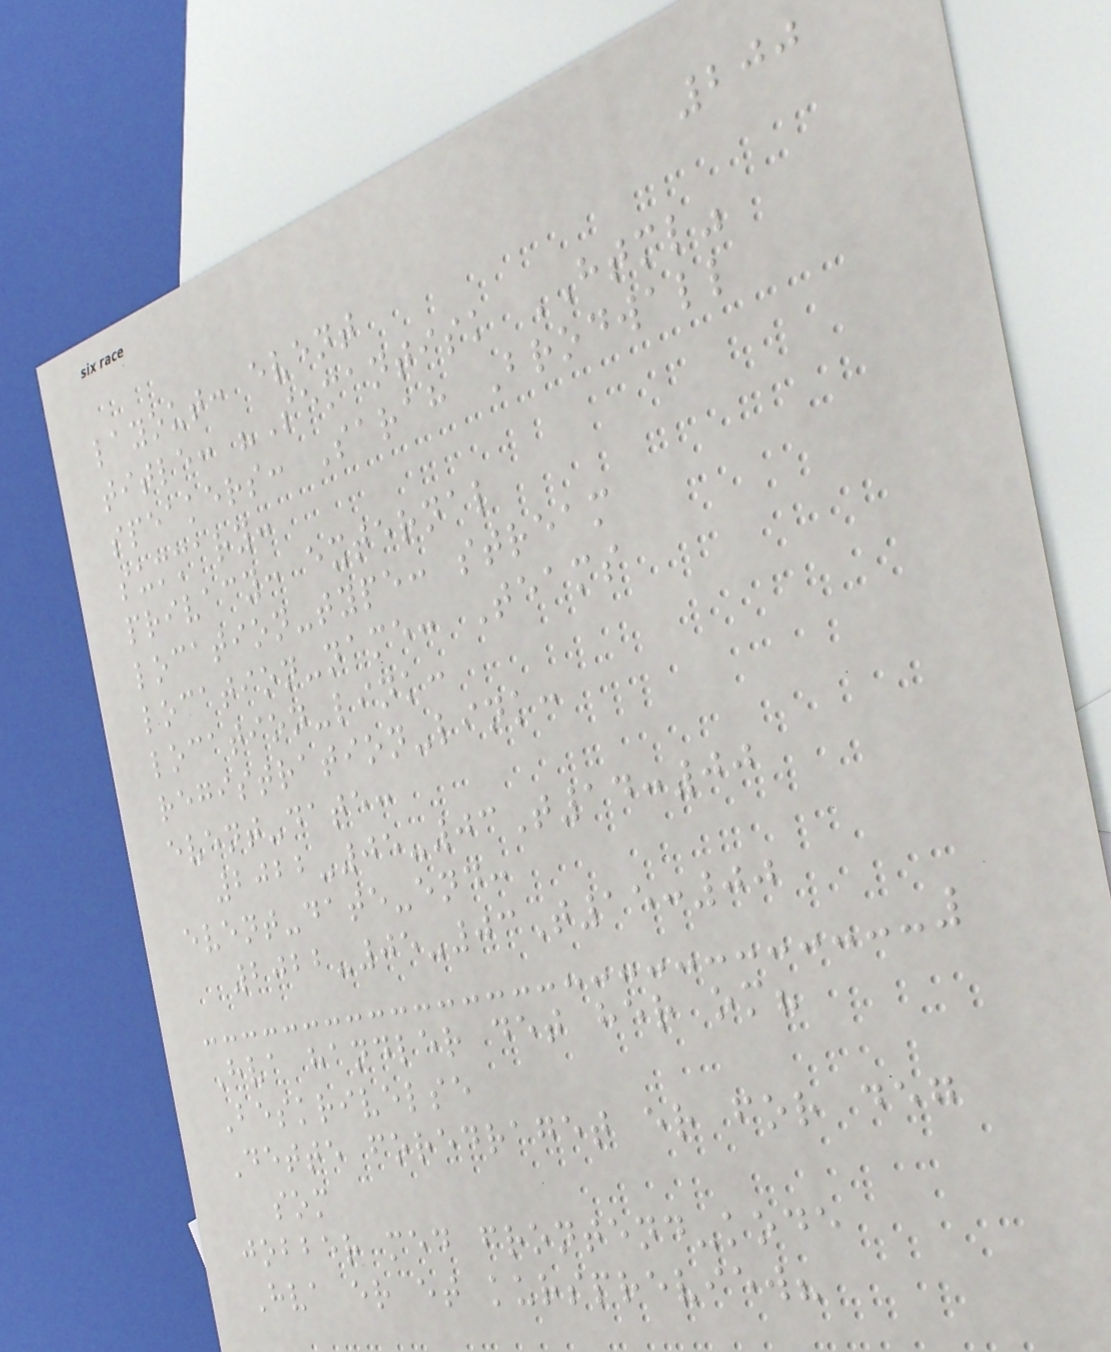200
layout: event
title: "Semantisk HTML"
speakers: Sarah Brodwall
summary:
privacy: external
location-type: stream
location-name: Teams
location-link:
registration-link:
event-date:
2022-05-03T14:00
event-date-end:
2022-05-03T15:00
Hva handler det her om?
Beskrivelse
Dette foredraget er for deg
som
jobber med frontend-kode
Hva er et kurspreview?
